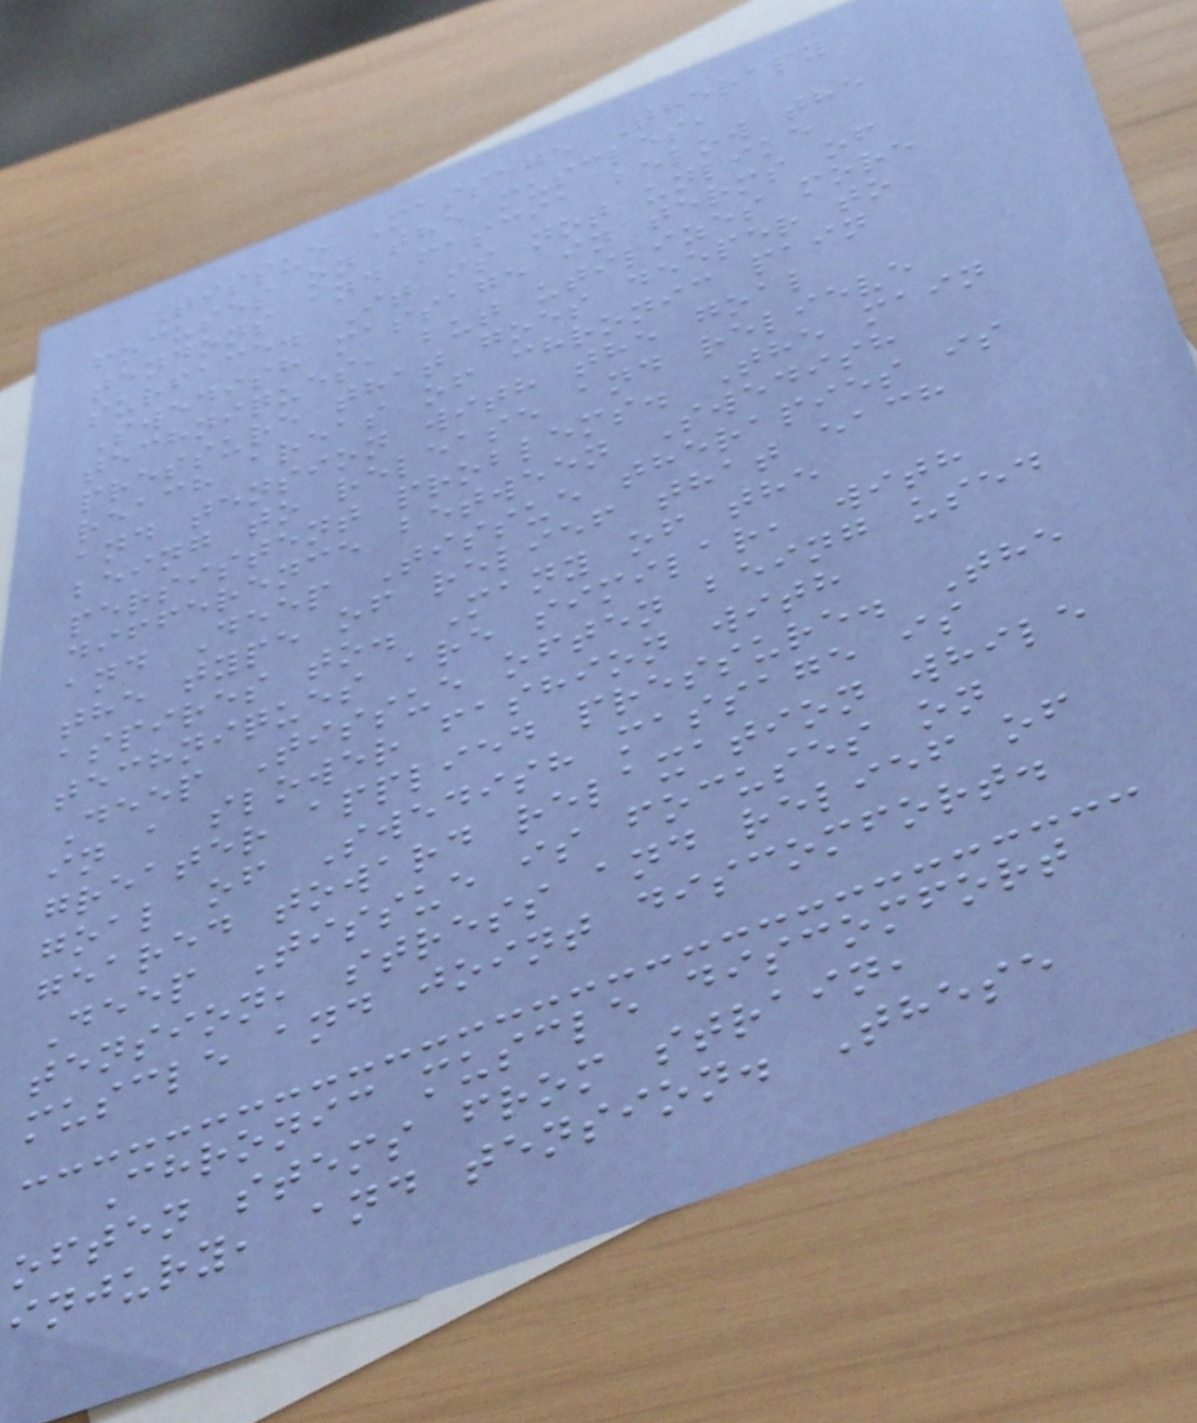Tissue Massage Therapy
focuses on the muscles,
tendons and fascia below the
surface. It is not unlike
Swedish massage in terms of
techniques, but utilizes more
pressure that goes deeper to
reach areas of chronic pain
and tension with the goal
being to release and relieve
persistent problems. The main
difference between Swedish
and Deep Tissue therapies is
the type of relief that each
aspires to. Many of the
techniques are similar, with
Deep Tissue often being used
in a slower fashion with
greater applied pressure. The
goal of Swedish massage is
geared toward relaxation while
Deep Tissue is focuses on
tension, stress and relief of
muscle and joint discomfort.
Chronic muscle discomfort
often stems from strain,
injury, and tension. These
